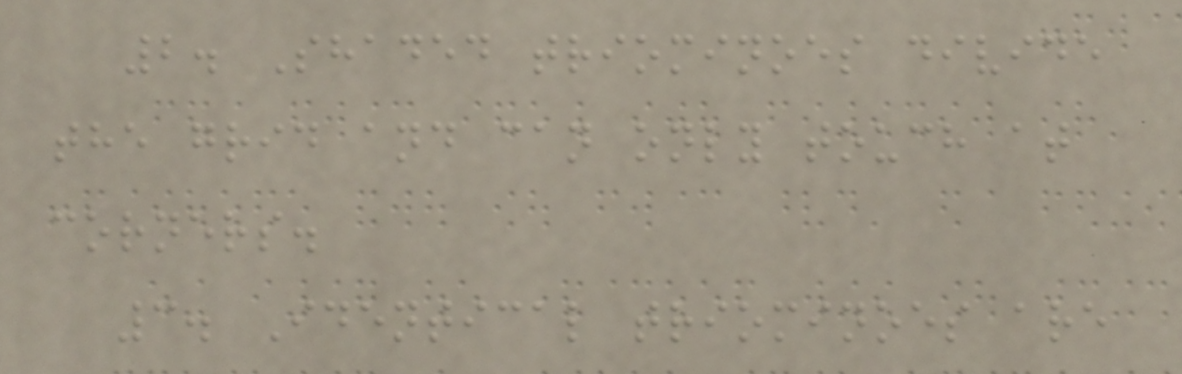2. Shaded triominoes divide
the grid and can only touch at
corners.
3. Identical triominoes are
